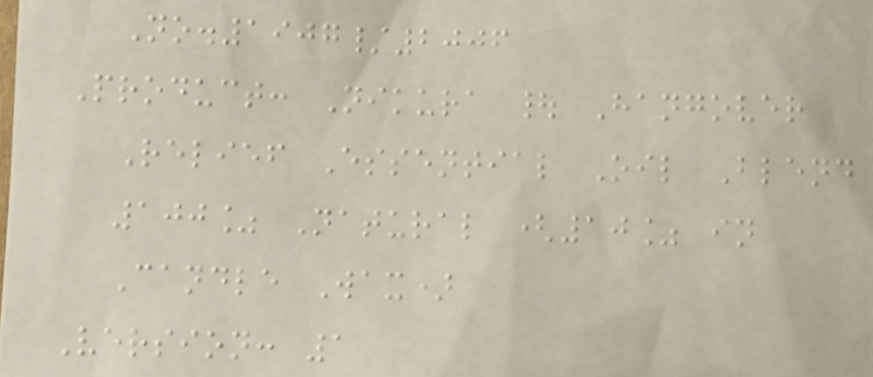No.1907/2006
Product: Nikura | Hangover
Relief Essential Oil Blend
100% Natural (10% in
Candle Wax)
Version: 1
